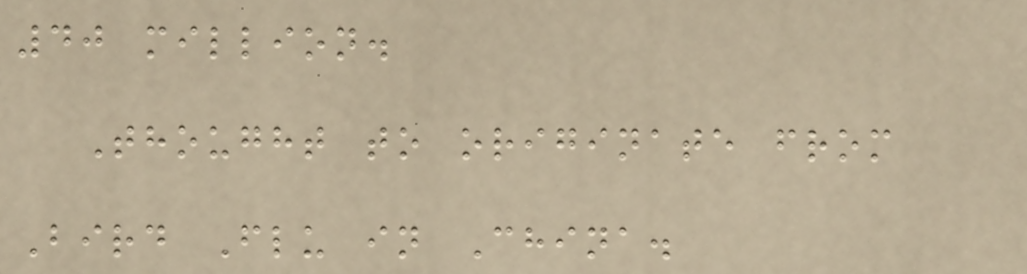40 million.
Thought to originate from
Bird Flu in China.
